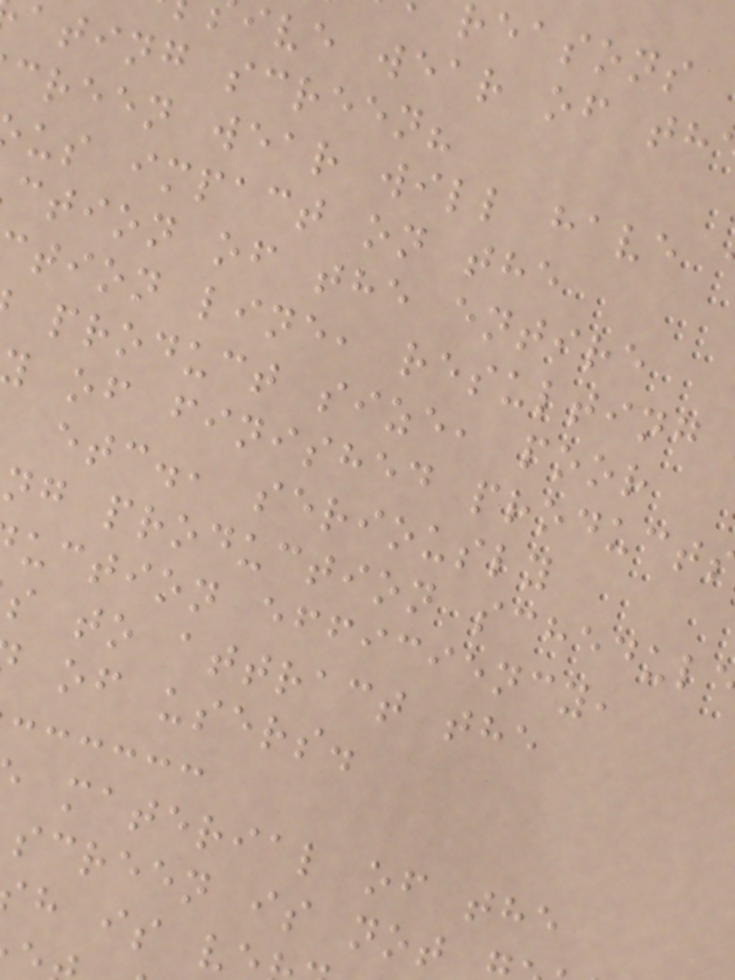reasons
ive wear of th
ating screen?
creen wear will have
us impact on the
ction of the entire
tion line, resulting
product size, poor
of finished product
etc., seriously
ng production schedul
uction efficiency,
s to attract the
of users.
material of the
screen is not
